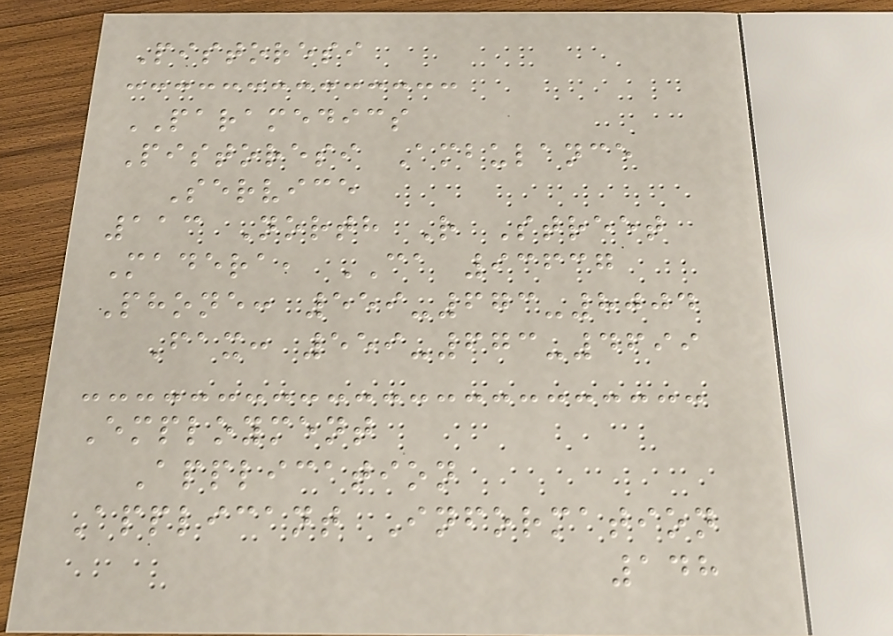Pistoresi
PARAMEDICS
Pistoresi Ambulance
Service
113 North R Street
Madera, CA 93637
Phone: 559-673-8004
Fax: 559-673-4699
Employment
Application
Applicant Information
148
